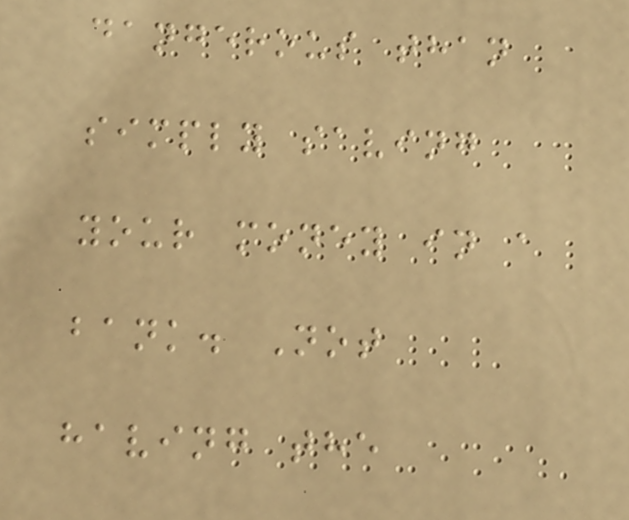dangerous than
simply saving
your money in a
bank. Not
having the
